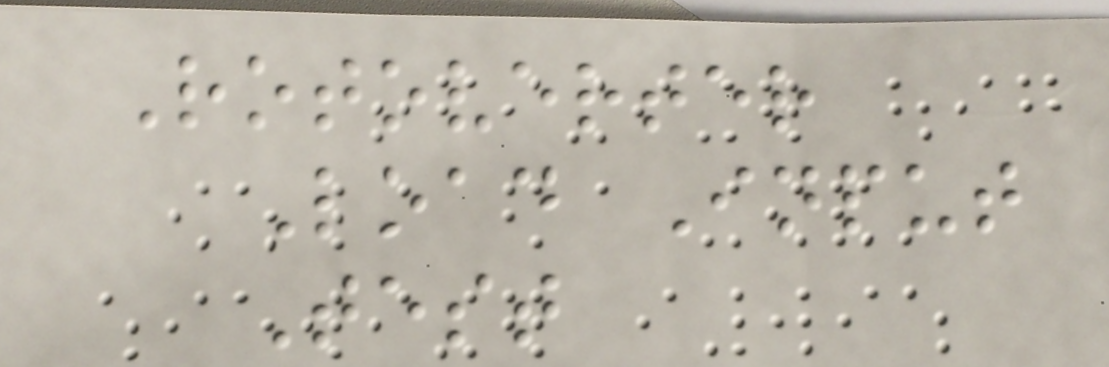Rotoverter
Load Input
Test
